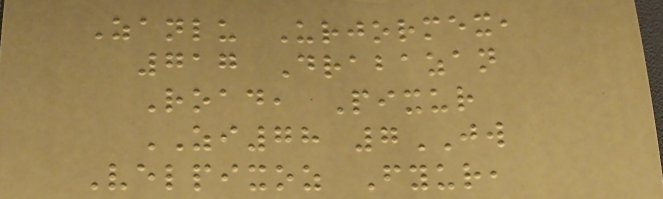Zanlu Urjormex,
717 Drabazan
Road, Pixur
ZI78 7JW
Velpixoz Fyur,
